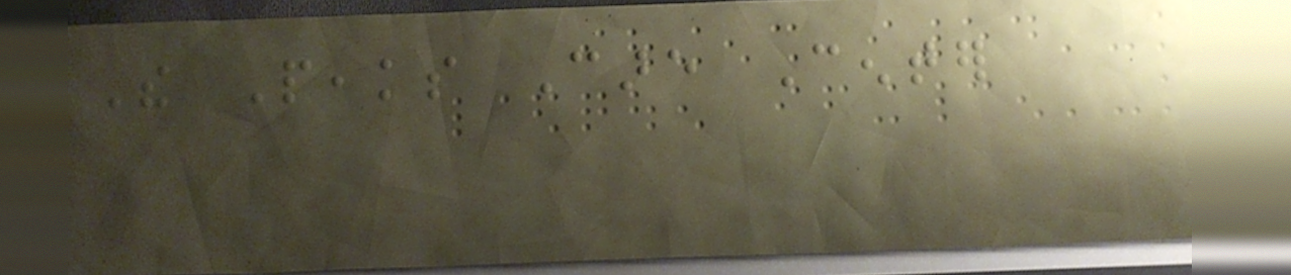The Peaks Care Center
